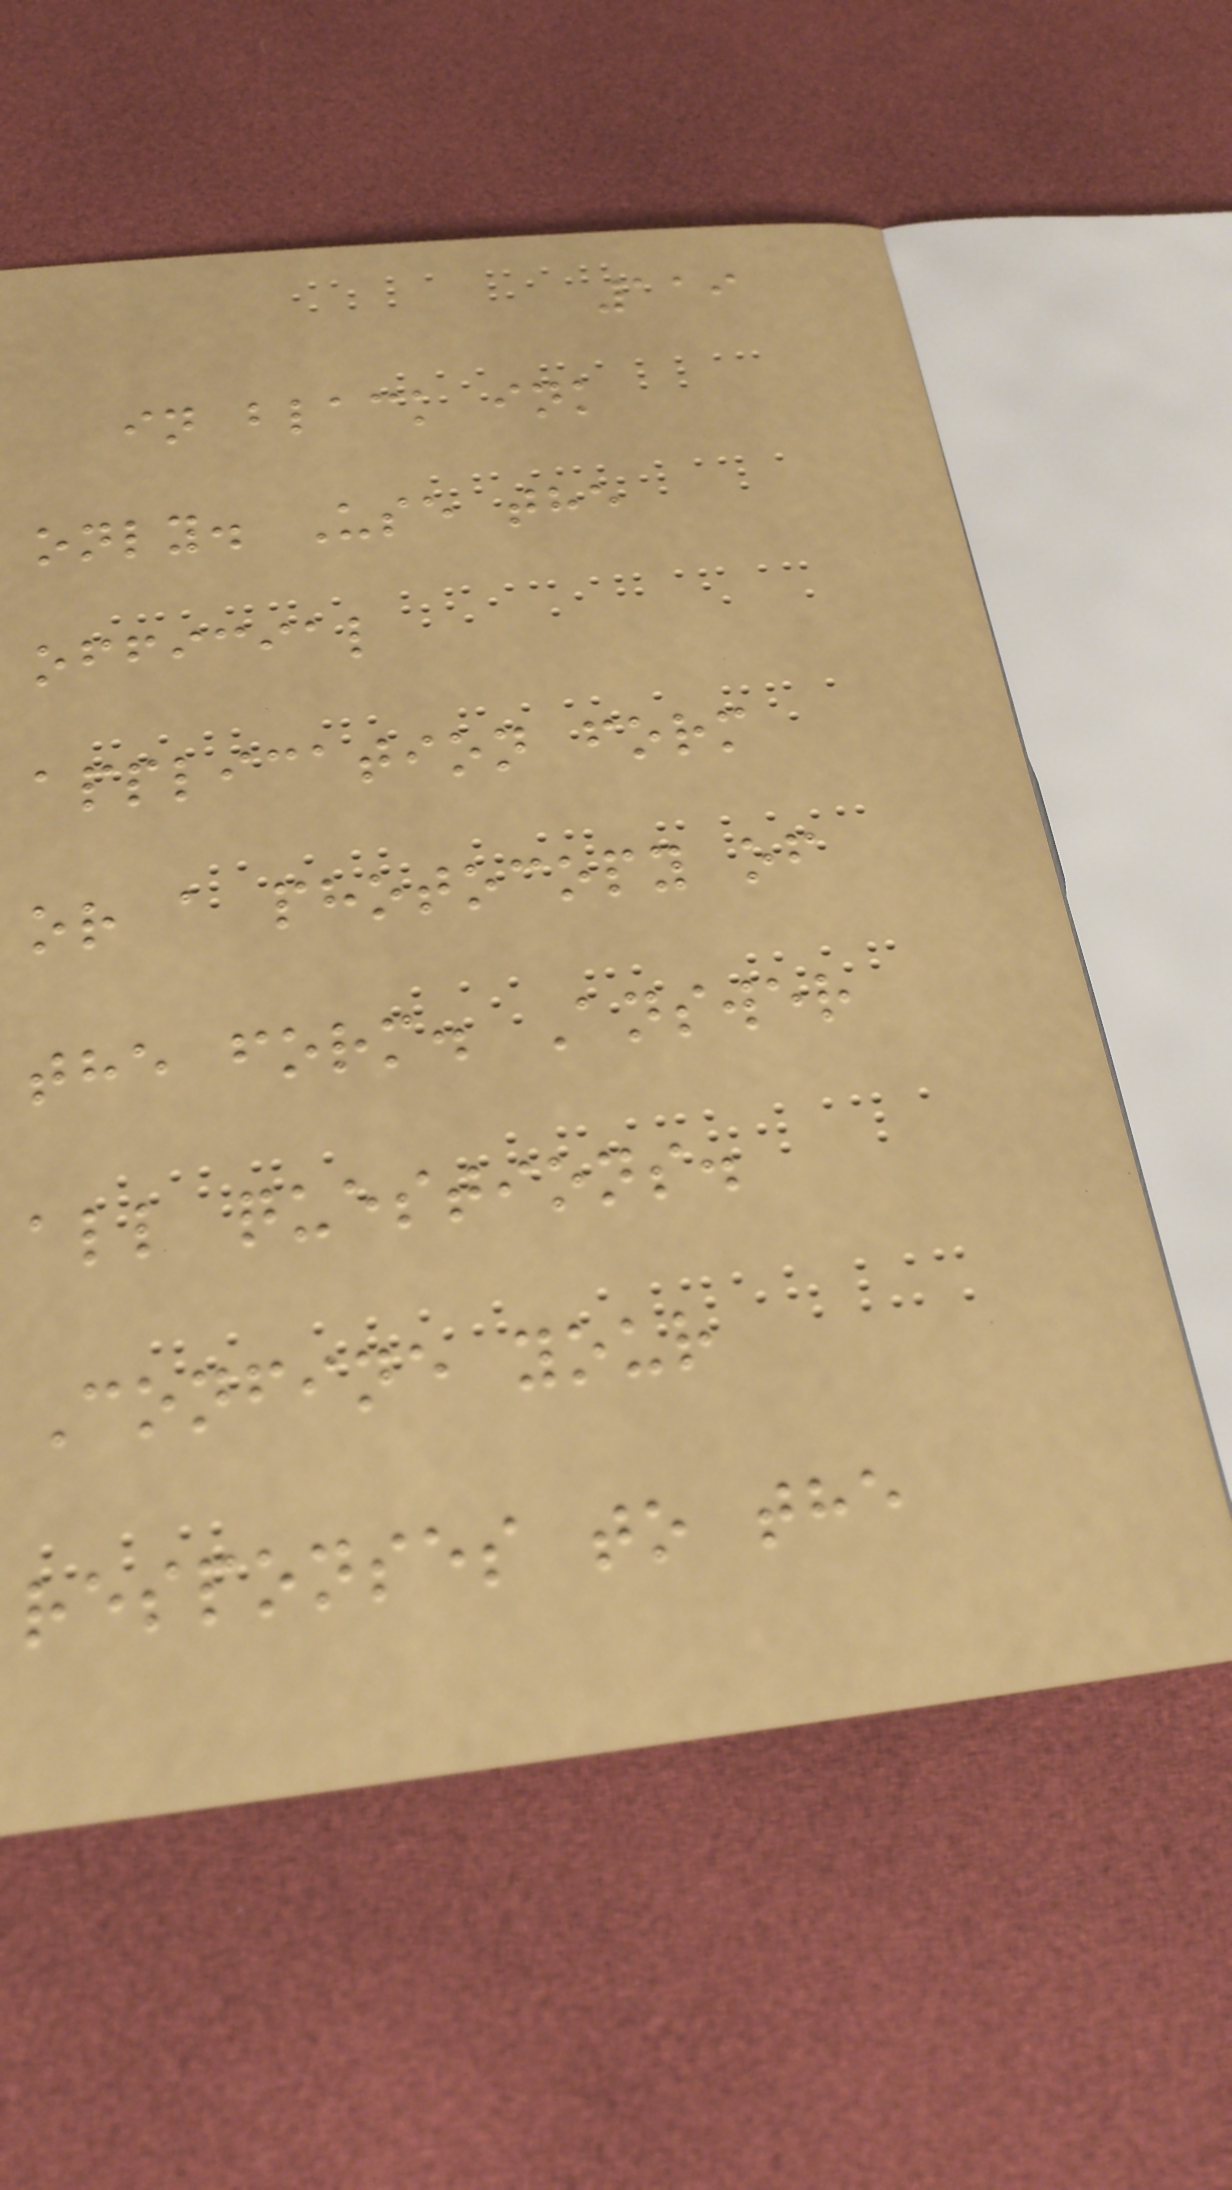119
in black ink
only. Use the
official
application form
or a photocopy of
the form. Answer
all questions.
Confine your
responses to the
